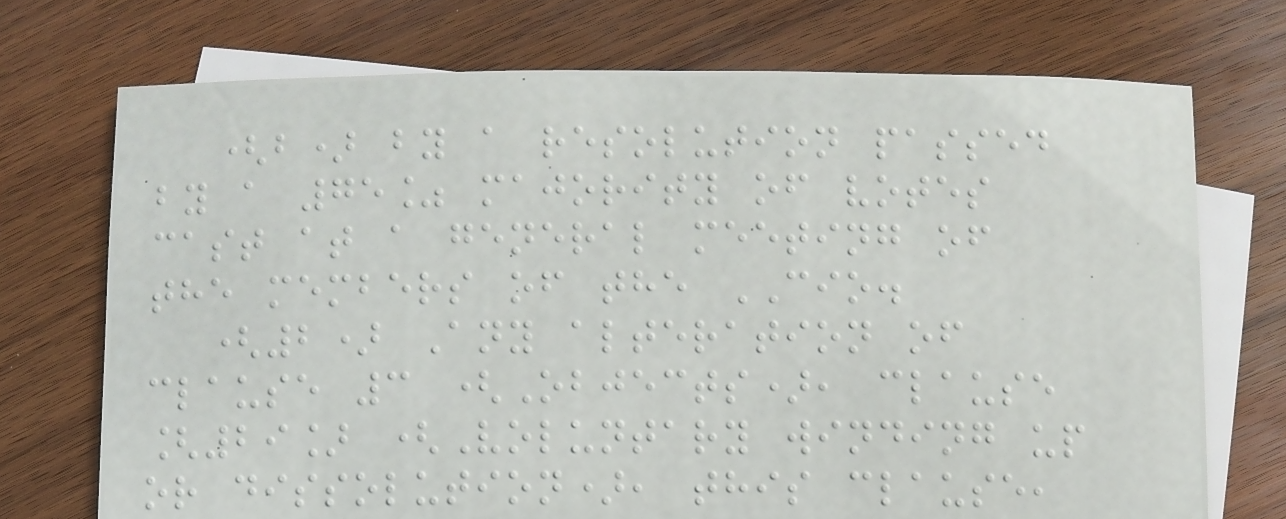(b) by a resolution passed
by a 75% majority of votes
cast at a general meeting of
the members of the CIO.
(2) Any alteration of
clause 3 (Objects), clause
[29] (Voluntary winding up
or dissolution), this clause,
